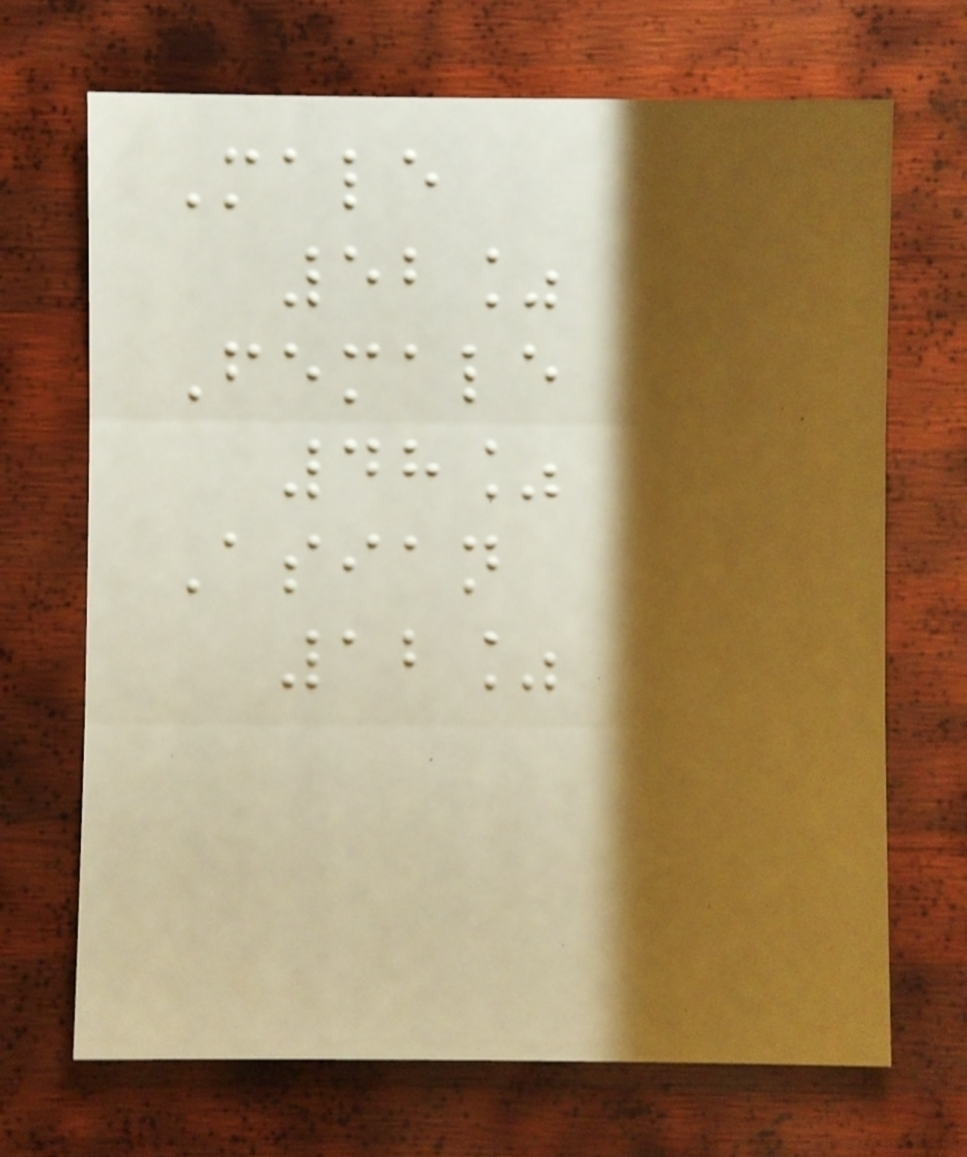Male
52%
Female
48%
Asian
12%
